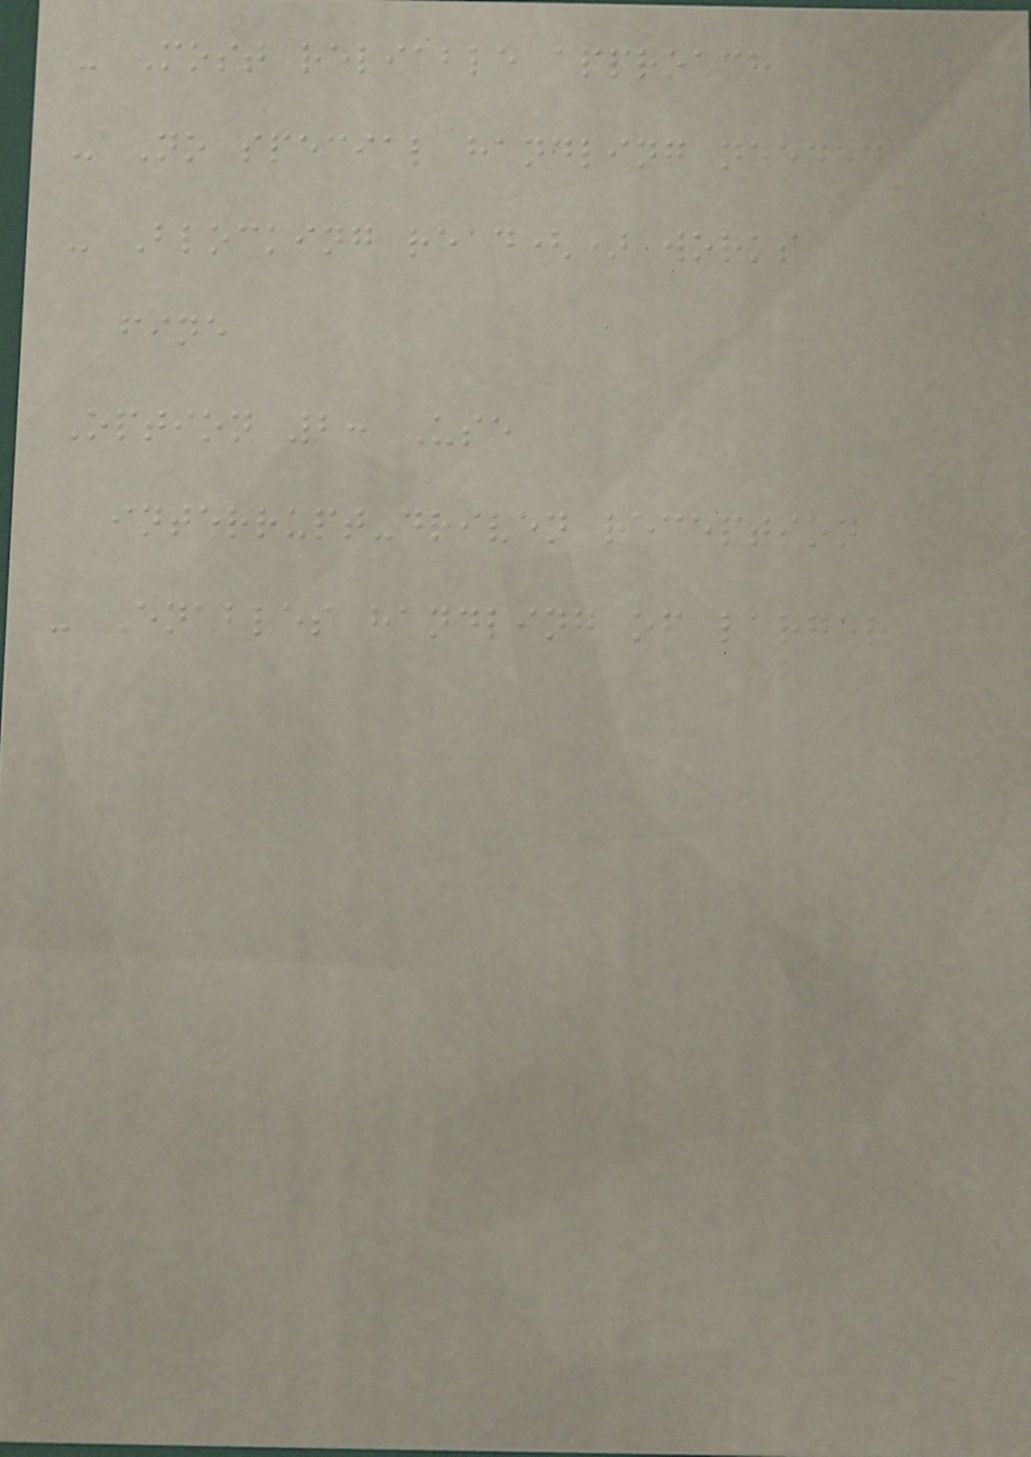- Most reliable approach
- No special handling needed
- Blocking read() works
fine
Option 2: Use
interrupt-driven reception
- Enables handling of larger
